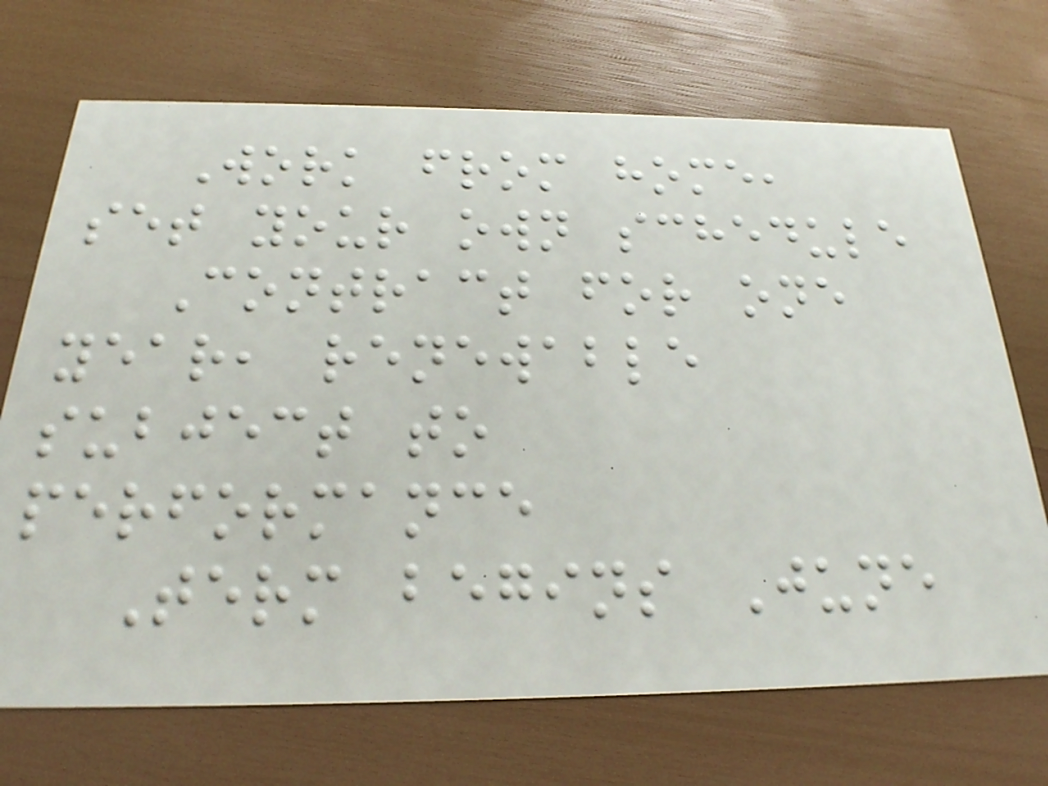Work from home,
set your own schedule
Contract for one
year, renewable
subject to
performance
Term begins June
